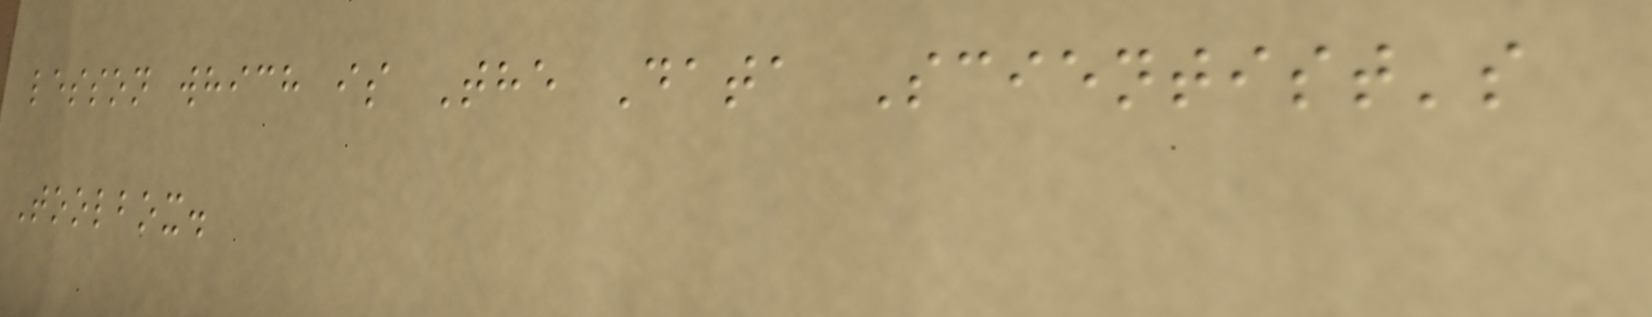lesson which is The Data Scientist's
Toolbox.
